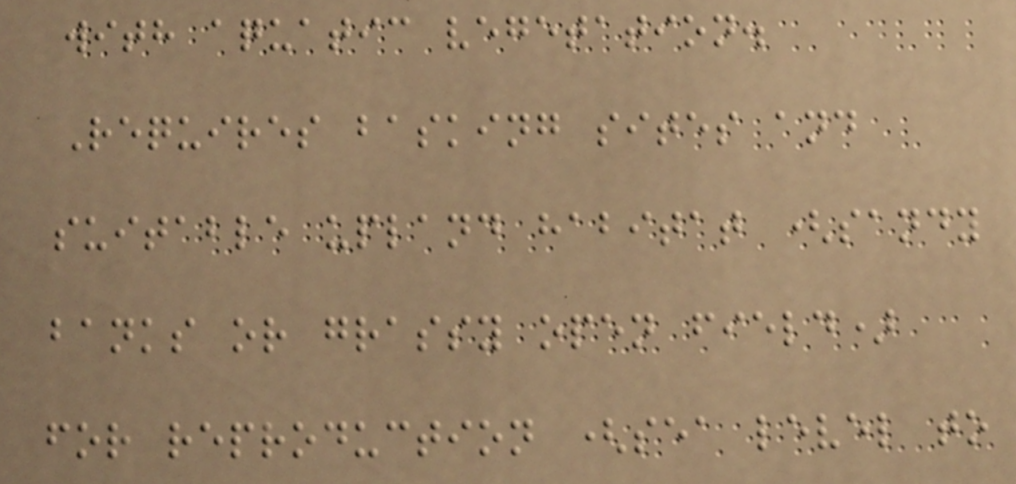with aquatic vegetation.
Requires basking sites and
suitable upland habitat (sandy
banks or grassy open field)
for reproduction (sea level to
